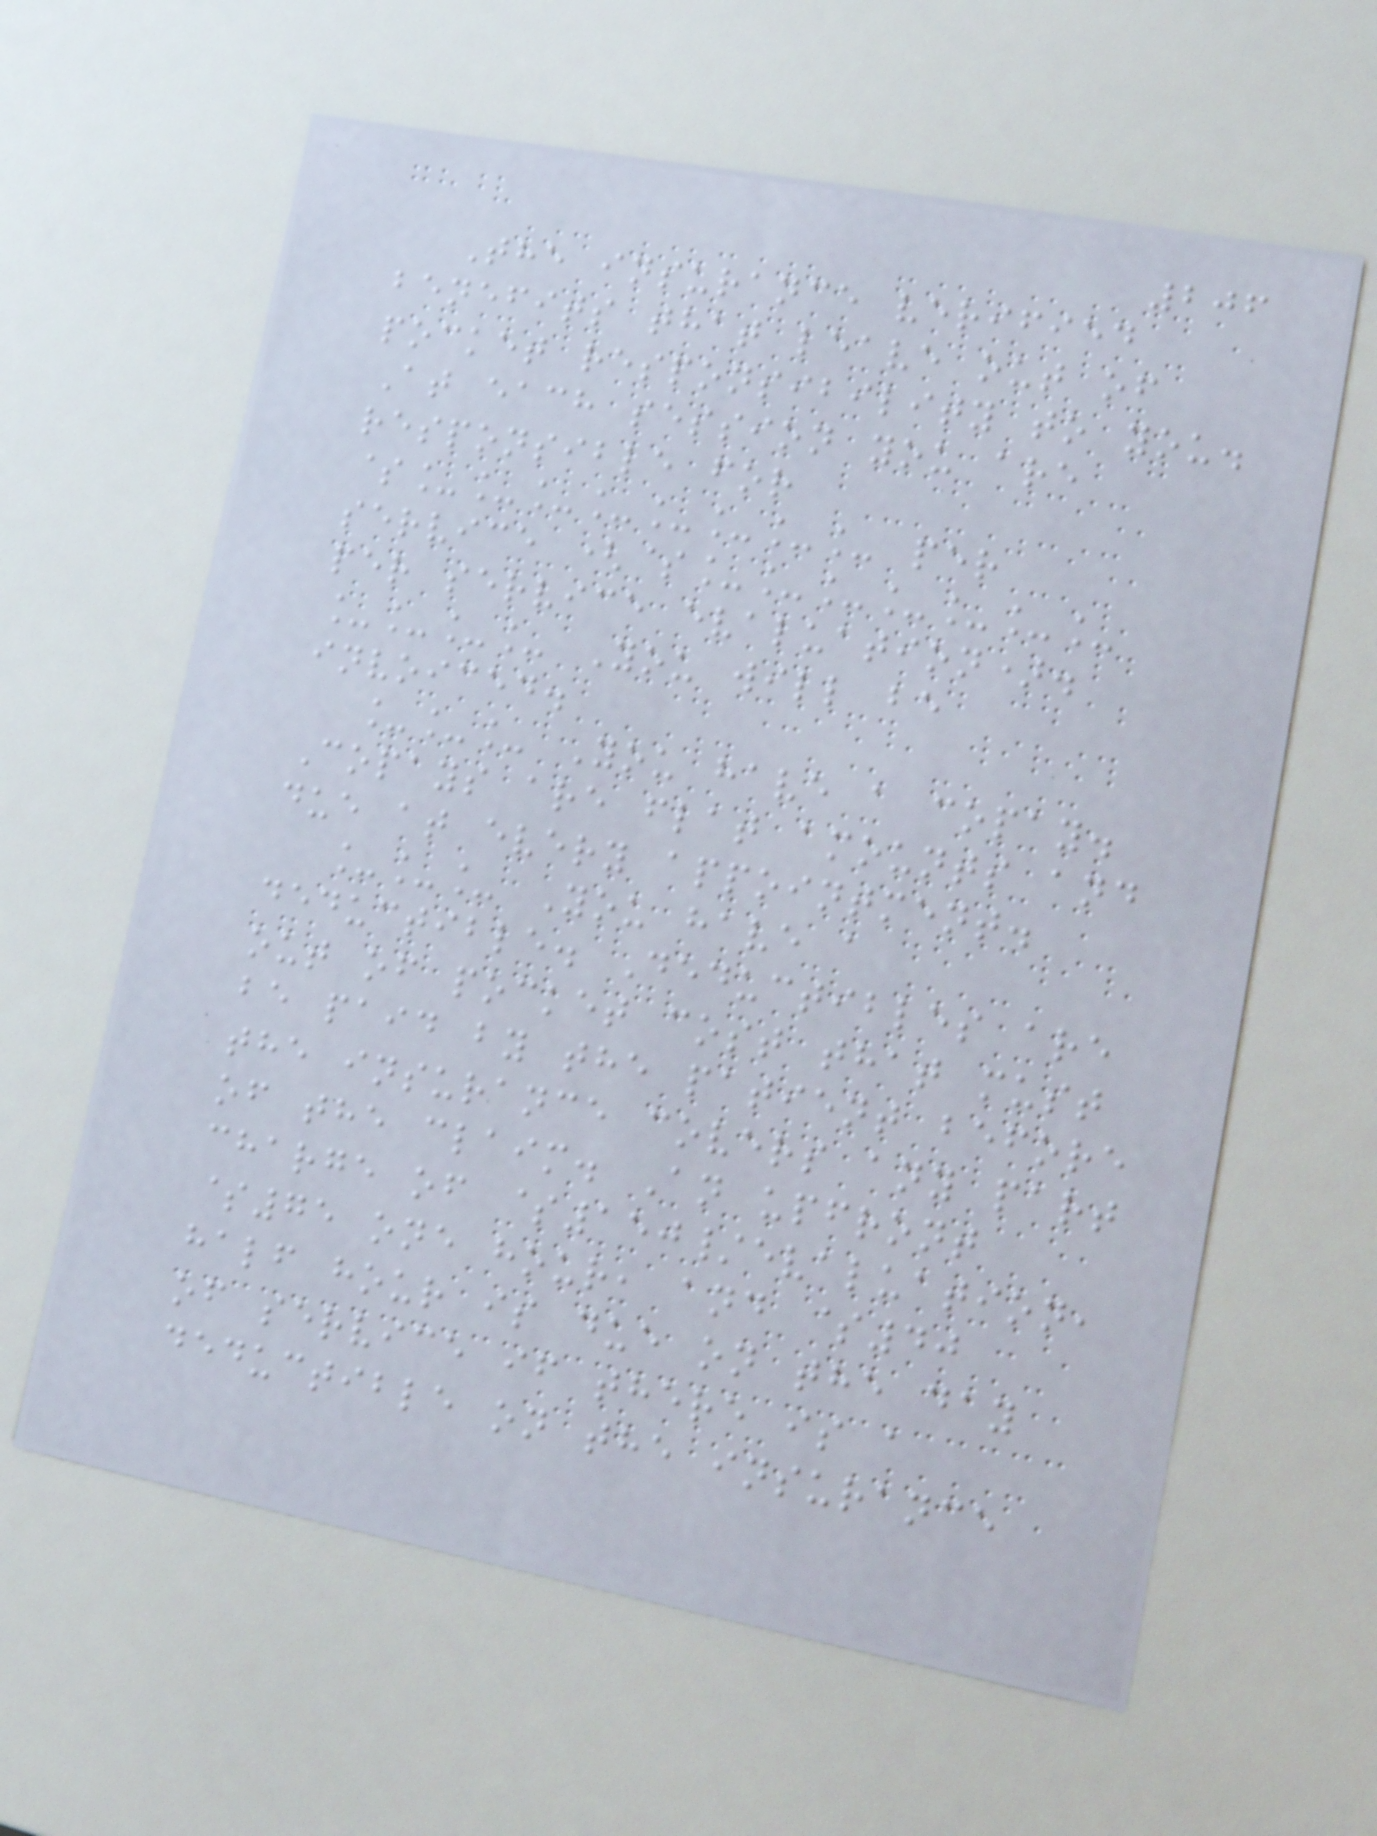206
The insurance verified
benefits that leave out of
pocket responsibility to you.
At each session you are
responsible for
$________ per
service ($_______
per service evaluation).
____ You will be
invoiced.
___ You have a copay.
Copays are flat amounts and
due at every appointment.
___ You have a
deductible. Deductibles are
out of pocket cost that must
be paid by the patient before
the insurance covers any part
of the claim. An upfront
charge of $150/evaluation,
$75 one hour, and $40
half hour is due on the day
of service if there is a
deductible on the insurance
